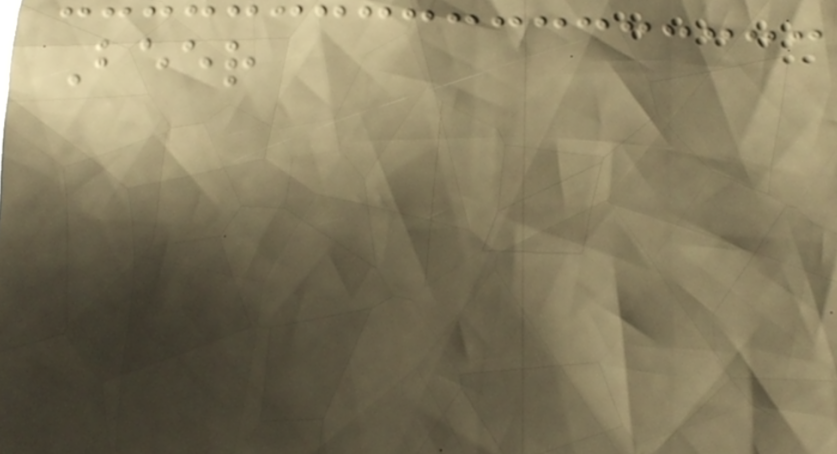Beer
